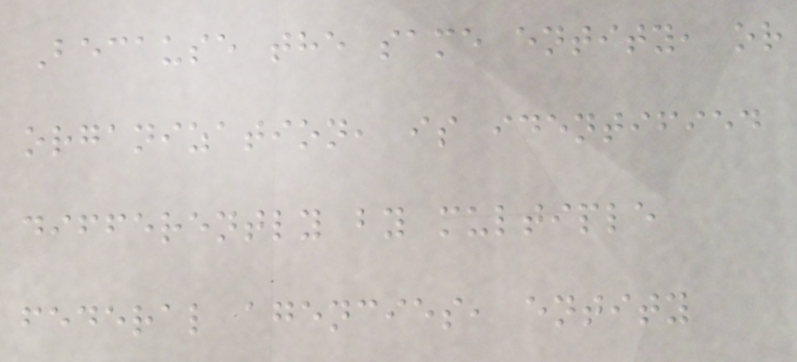Because the same entity, or
organization, is identified
differently by multiple
federal agencies, entity
